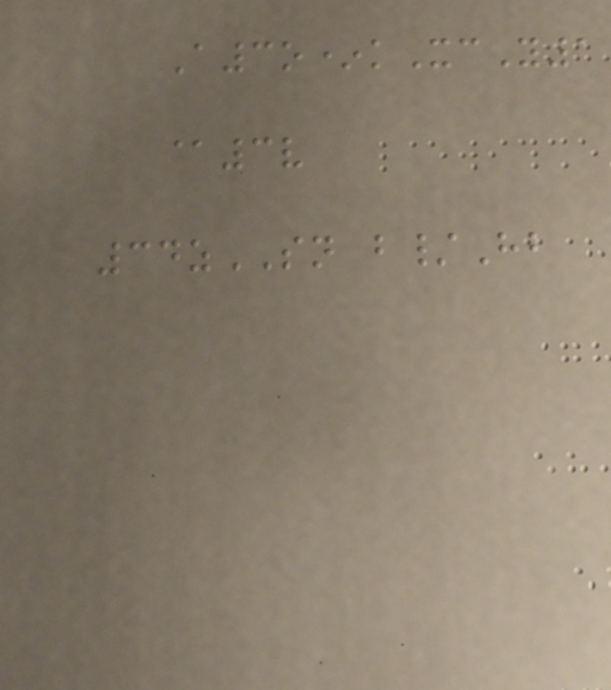A3o*kXcY1
@3v
34zSN b/Hb
